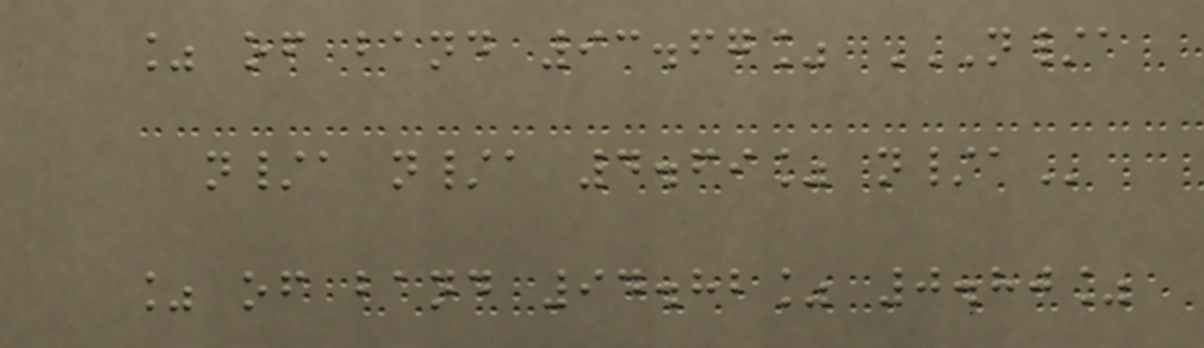% of band 93.67% N/A
N/A N/A 4.69% N/A
% of band 94.82% 0.80%
